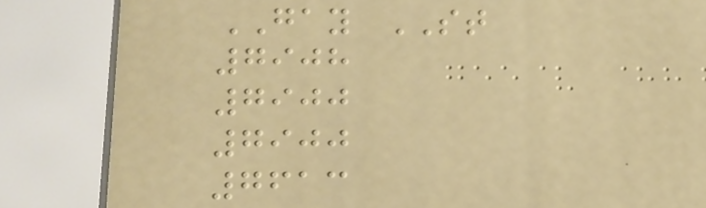GAY ST
7908
7900
7900
7613
